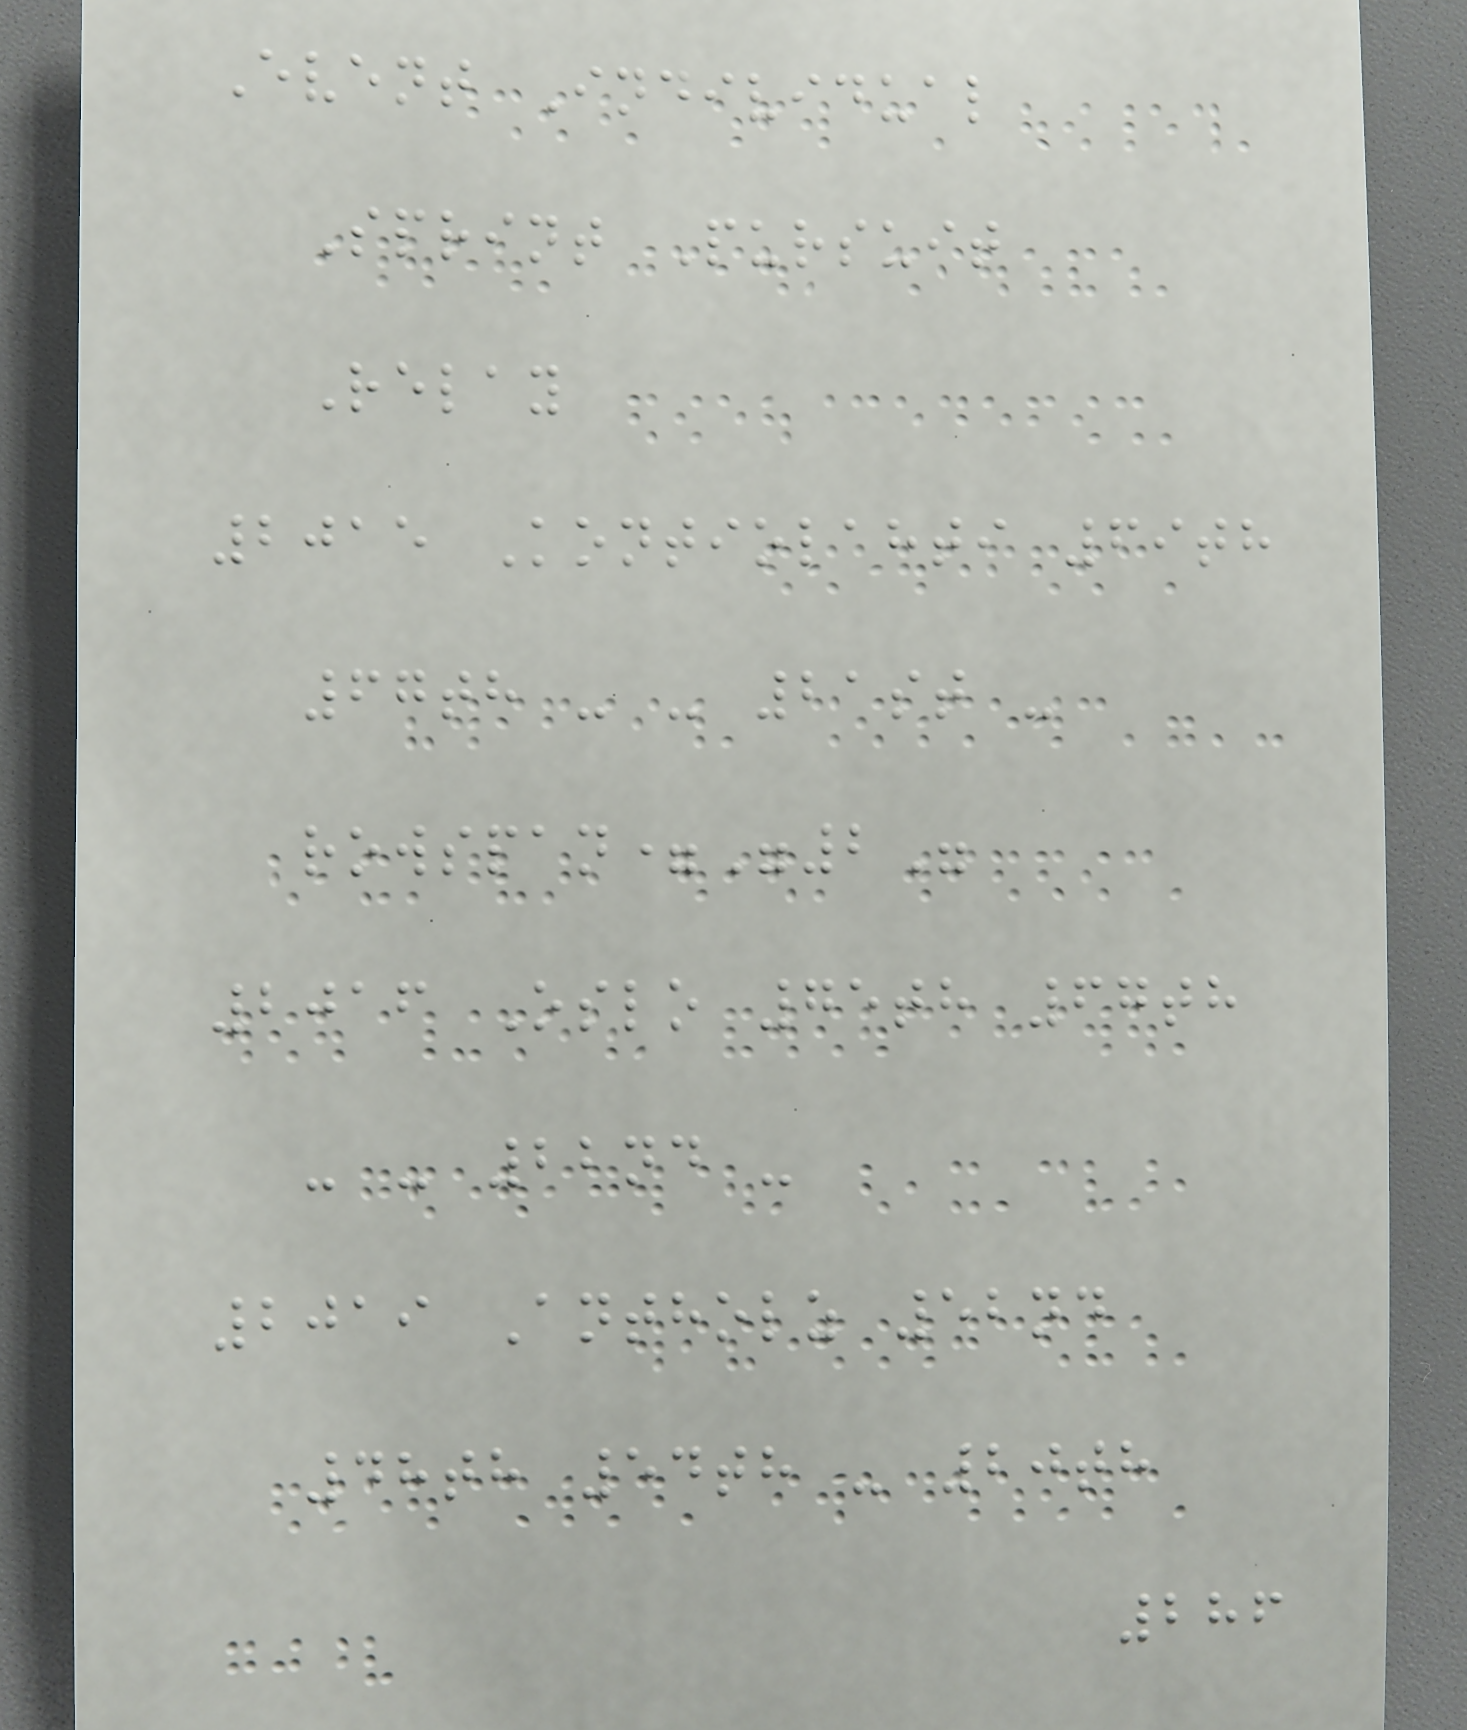Event Individual
Sprint Pursuit
Relay
2015 Kontiolahti 69th
67th - - 21st -
rowspan="2"
2016 Oslo 75th 67th
- - 22nd -
2019 Antholz 52nd
48th 54th - 20th
286
